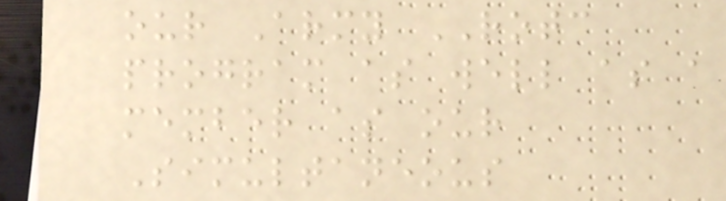our Army ROTC
program as well as a
member as our
Simultaneous
